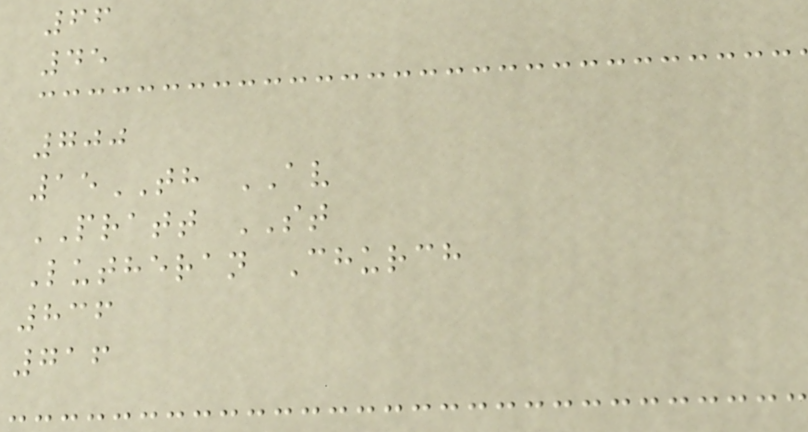66
45
700
15TH AV
PRATT ST
Lutheran Church
836
716
